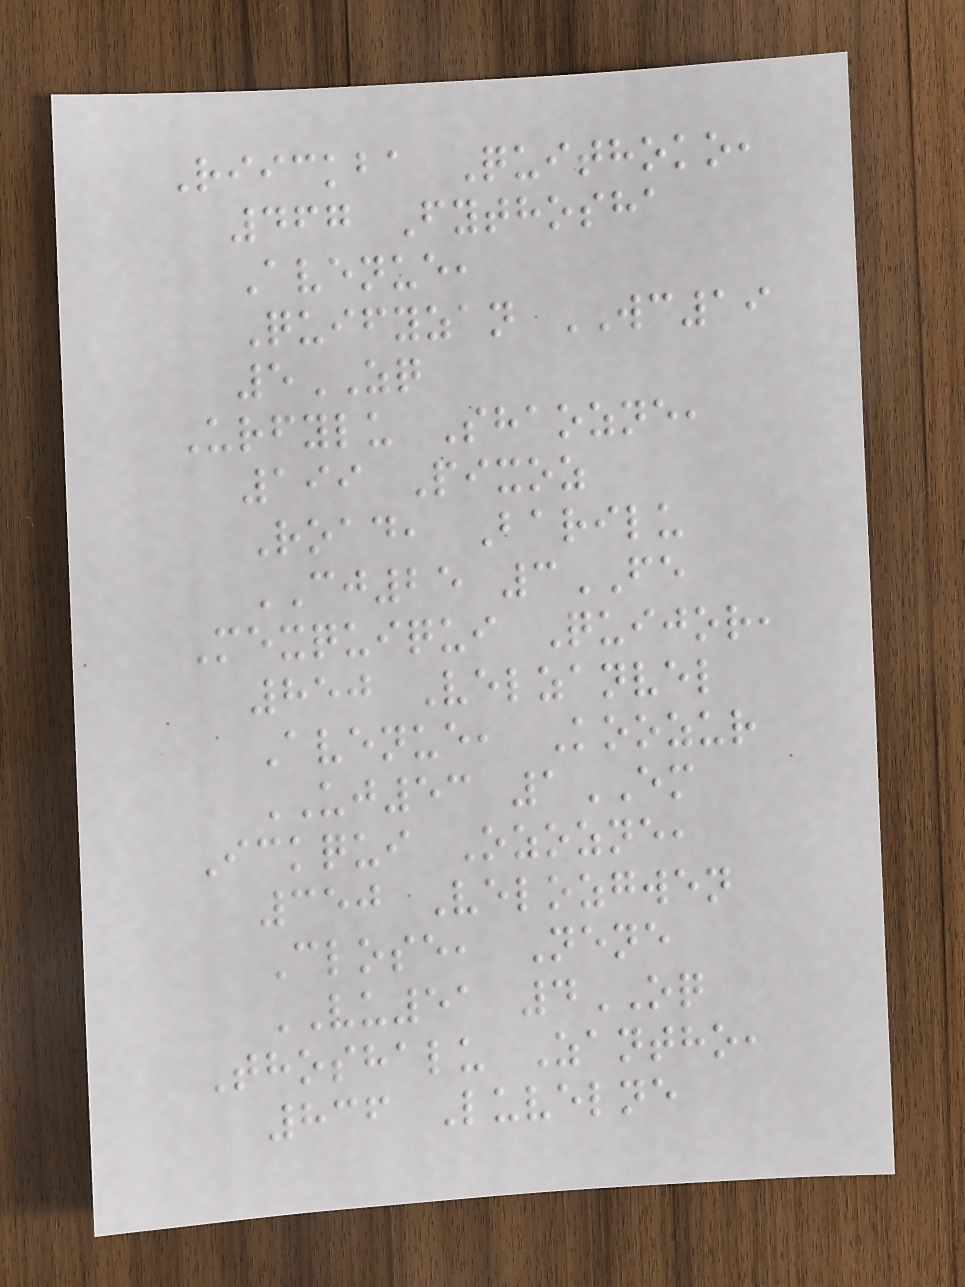Riickba Quithoko,
467 Fythosha
Avenue,
Quifyzan WC19
5ZQ
Urfylu Shaozne,
199 Pixoz
Road, Barilu
CJ25 3FE
Mexquiqui Quijor,
850 Velzanvel
Avenue, Koozur
UJ53 1EM
Ickqui Ozozne,
350 Velozgwen
Close, Nene
VU51 4OQ
Thoshalu Zantho,
836 Luvelne
